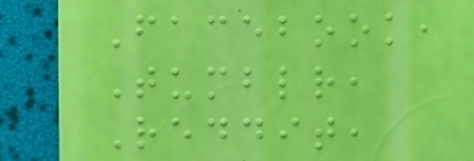Facebook,
Tumblr,
Reddit,
